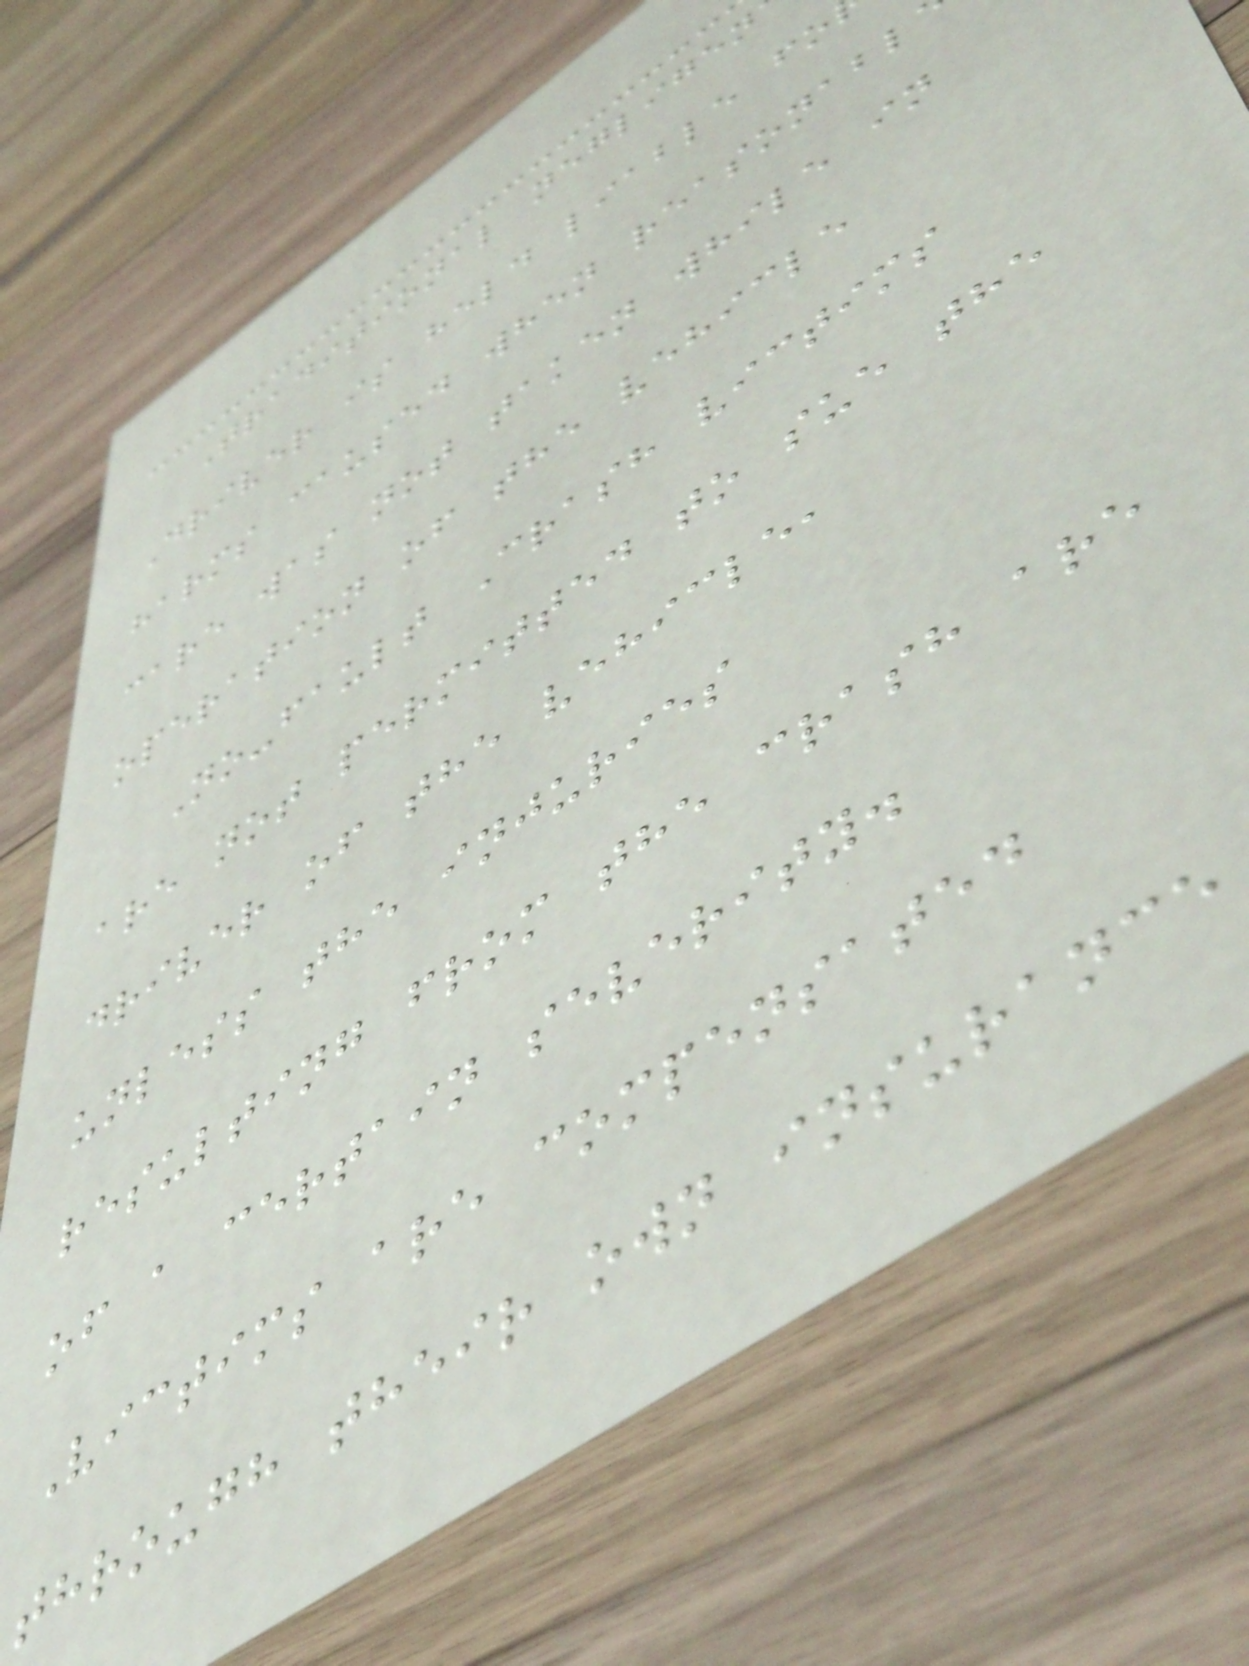Traditional negligen
Driver is held liable fo
harms caused when reasonabl
care was not taken while in
operation of the vehicle
No-fault Crash victims
are not permitted to sue the
driver of the vehicle,
unless the injuries
resulting from the crash are
of a certain severity.
Victims are compensated
through their own insurance
